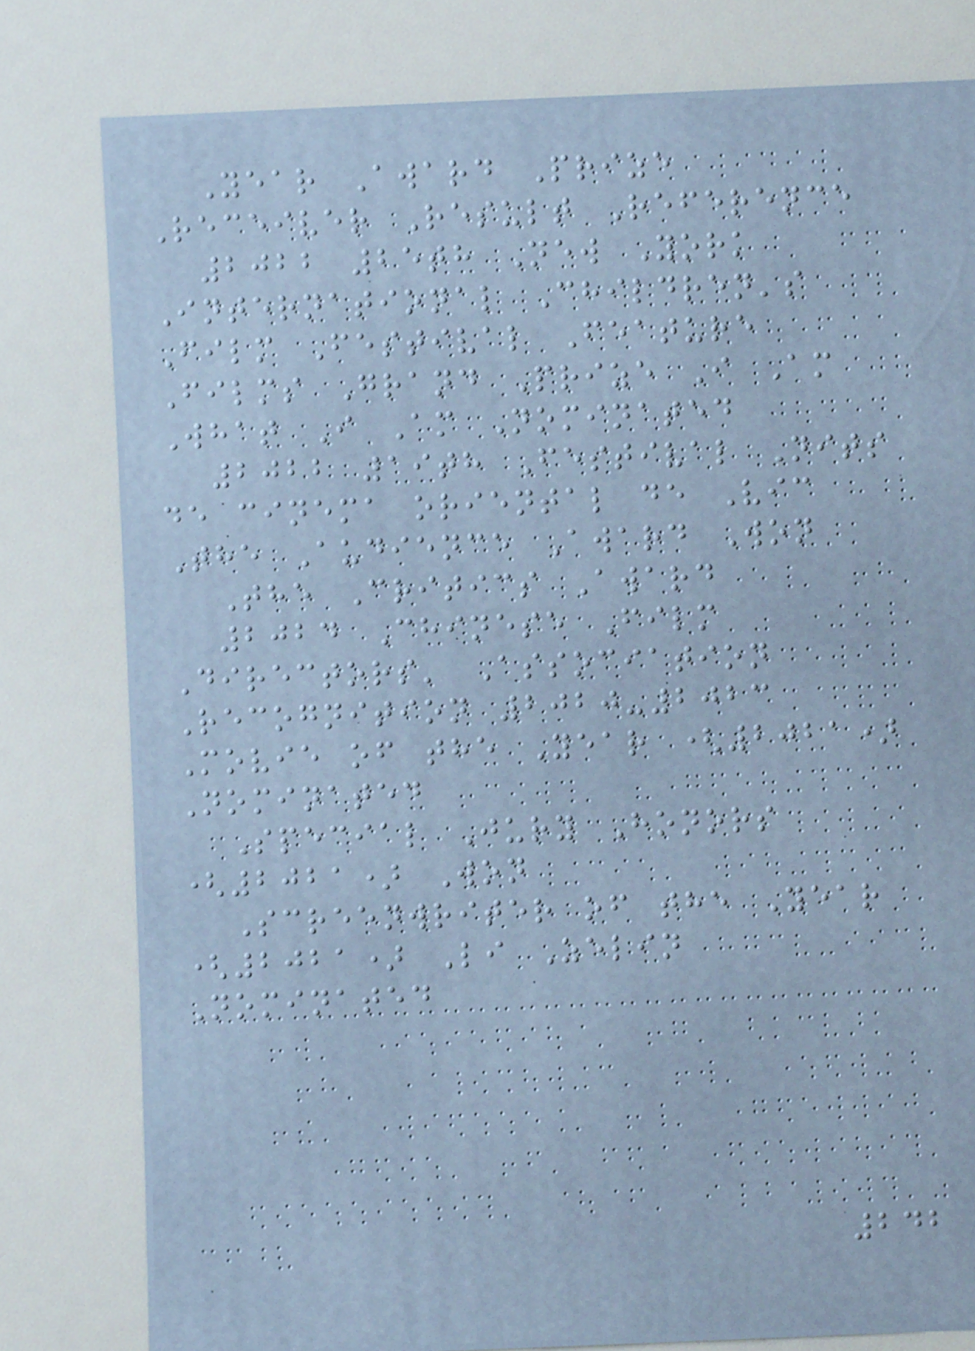Year Award Prize
Receiver Result Reference
2022 25th New York
International Children's
Film Festival Feature
Films Grand Prize I Am
What I Am Nominated
2022 19th Festival Nits
de cinema oriental de Vic
The Audience Award Won
The Critics Award
2024 Chinese Film
Directors' Association
Recognition 2020-2023
Movie of the Year (2021)
Nominated
Special Jury Honors
(2021) Won
Screenwriter of the Year
(2021) Li Zelin
Nominated
242
